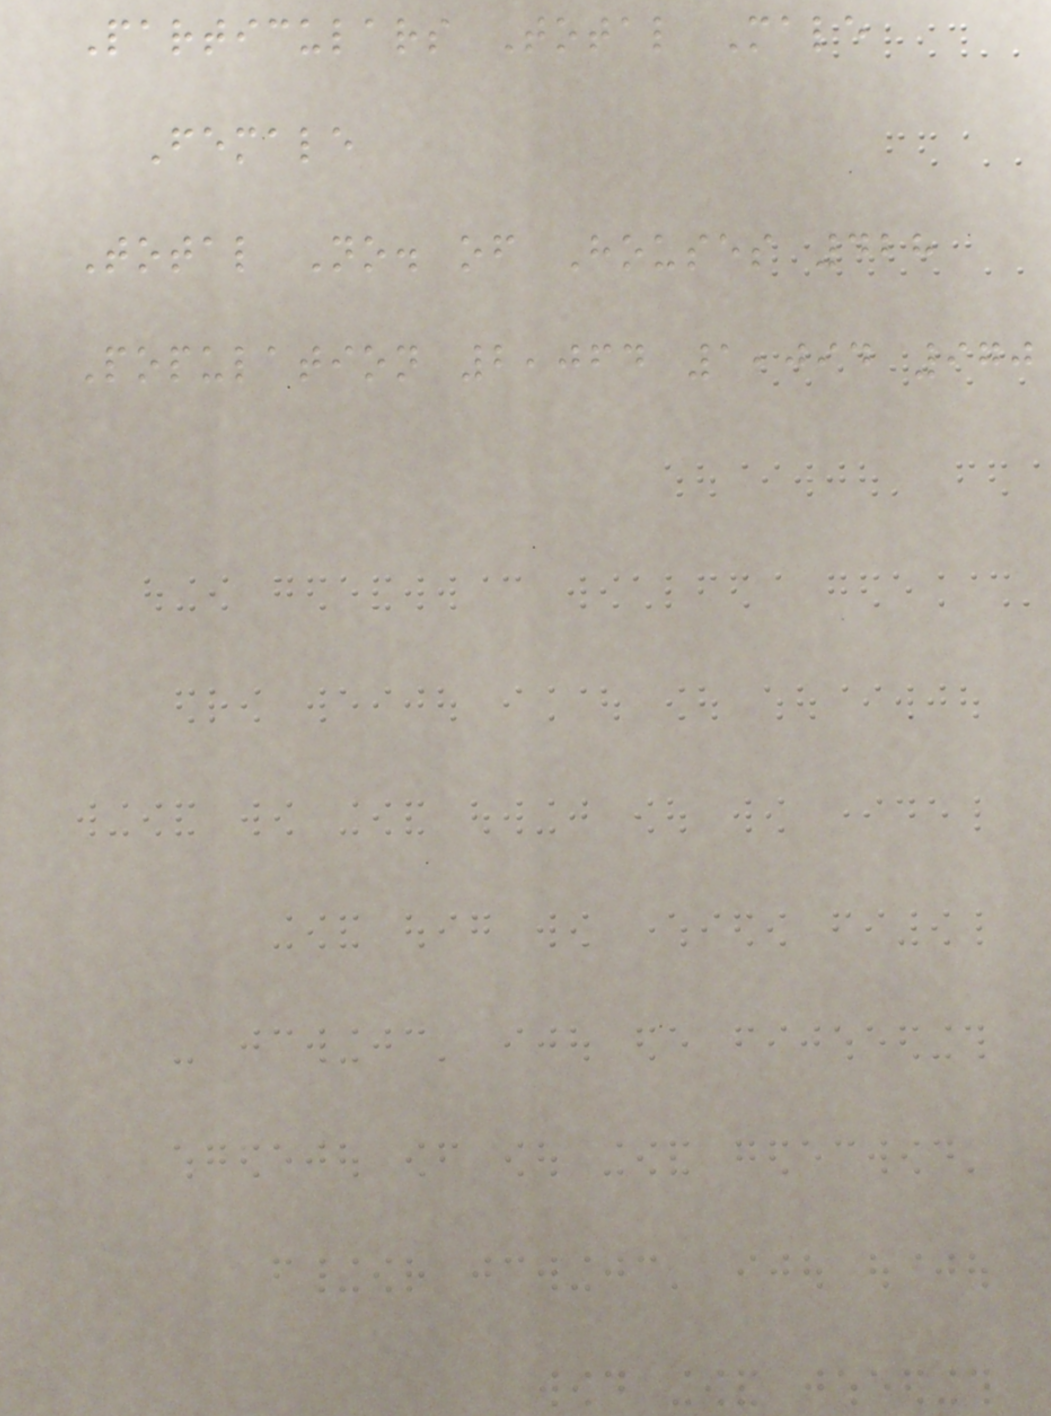Particulars Total Male
Female
Total No. of Houses 428
Population 2,064 1,094 970
